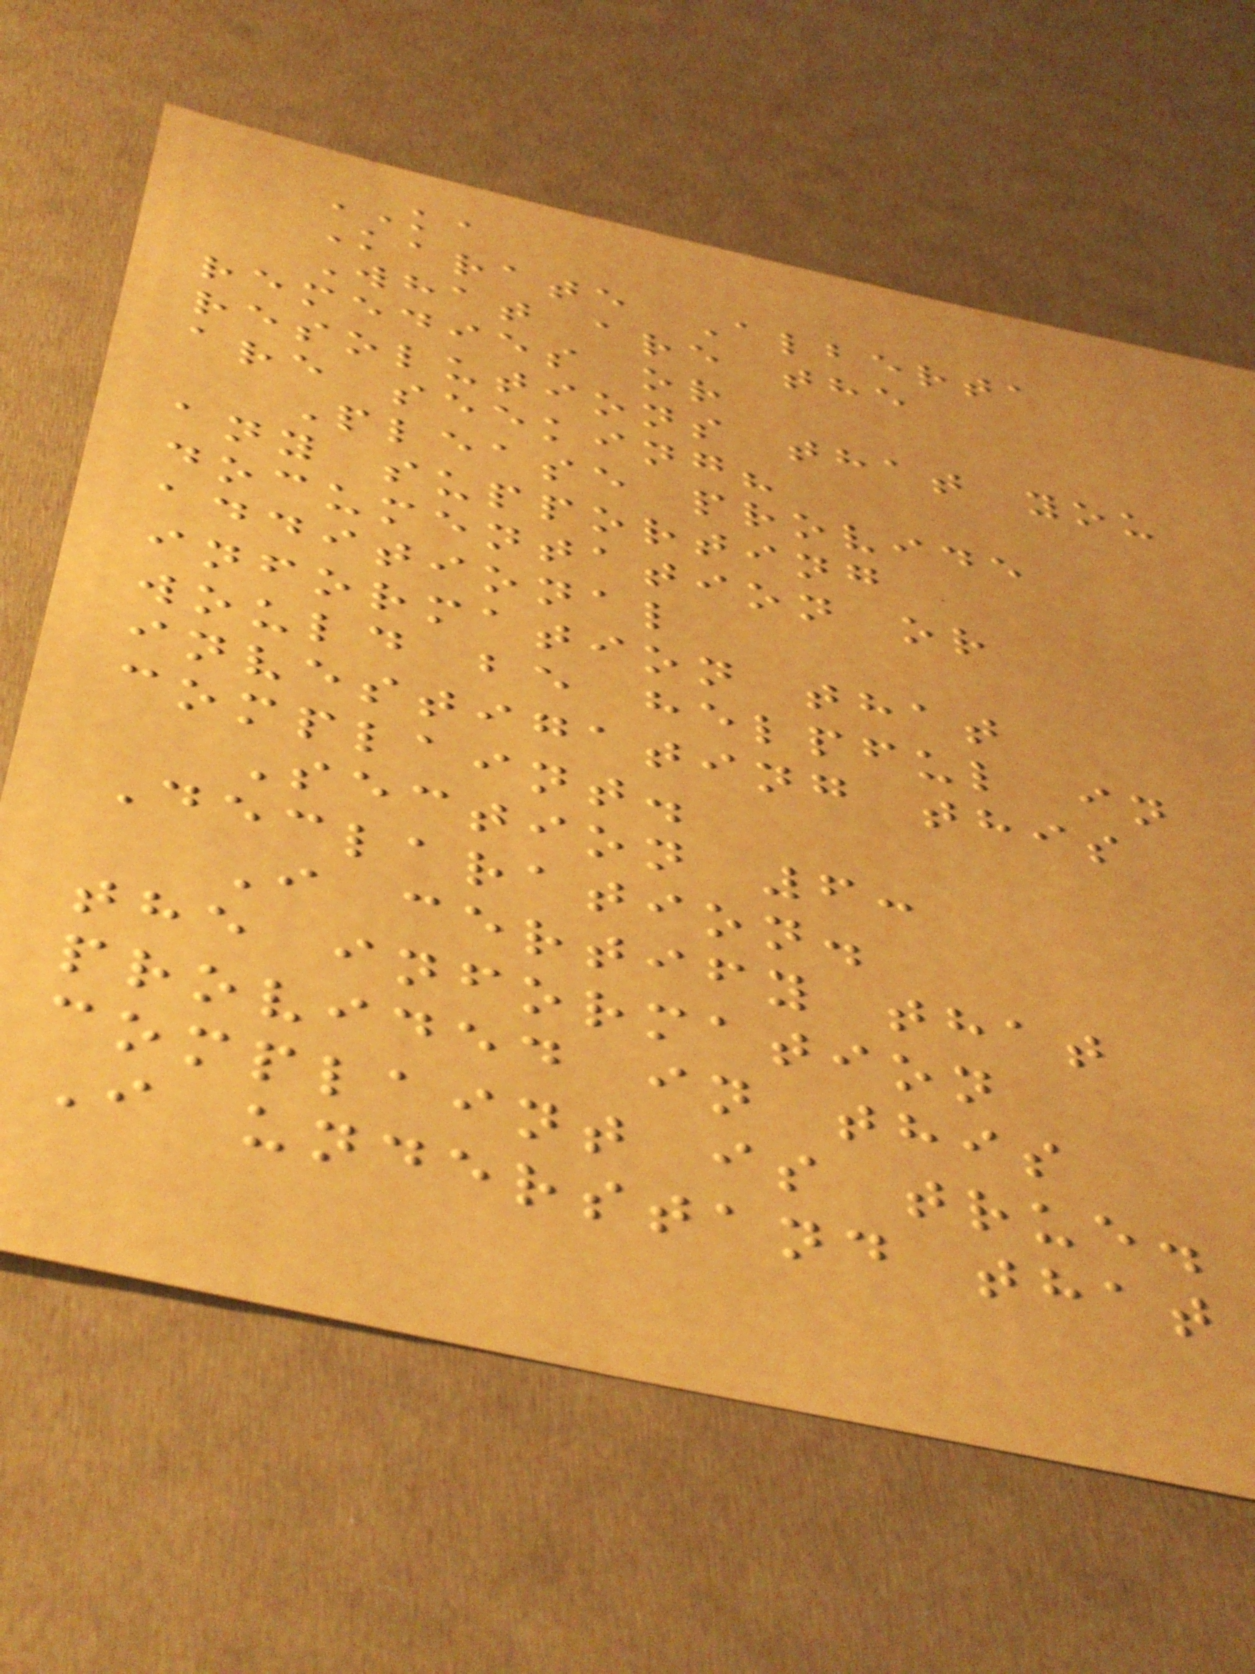KA
Karate Alberta
What are the
remedies or
resolutions that you
are seeking?
Please provide
any supporting
documentation or
additional
information that
would be helpful in
investigating this
complaint.
Section 6:
Declaration.
I certify that
the information
provided in this
complaint is true.
I understand that
